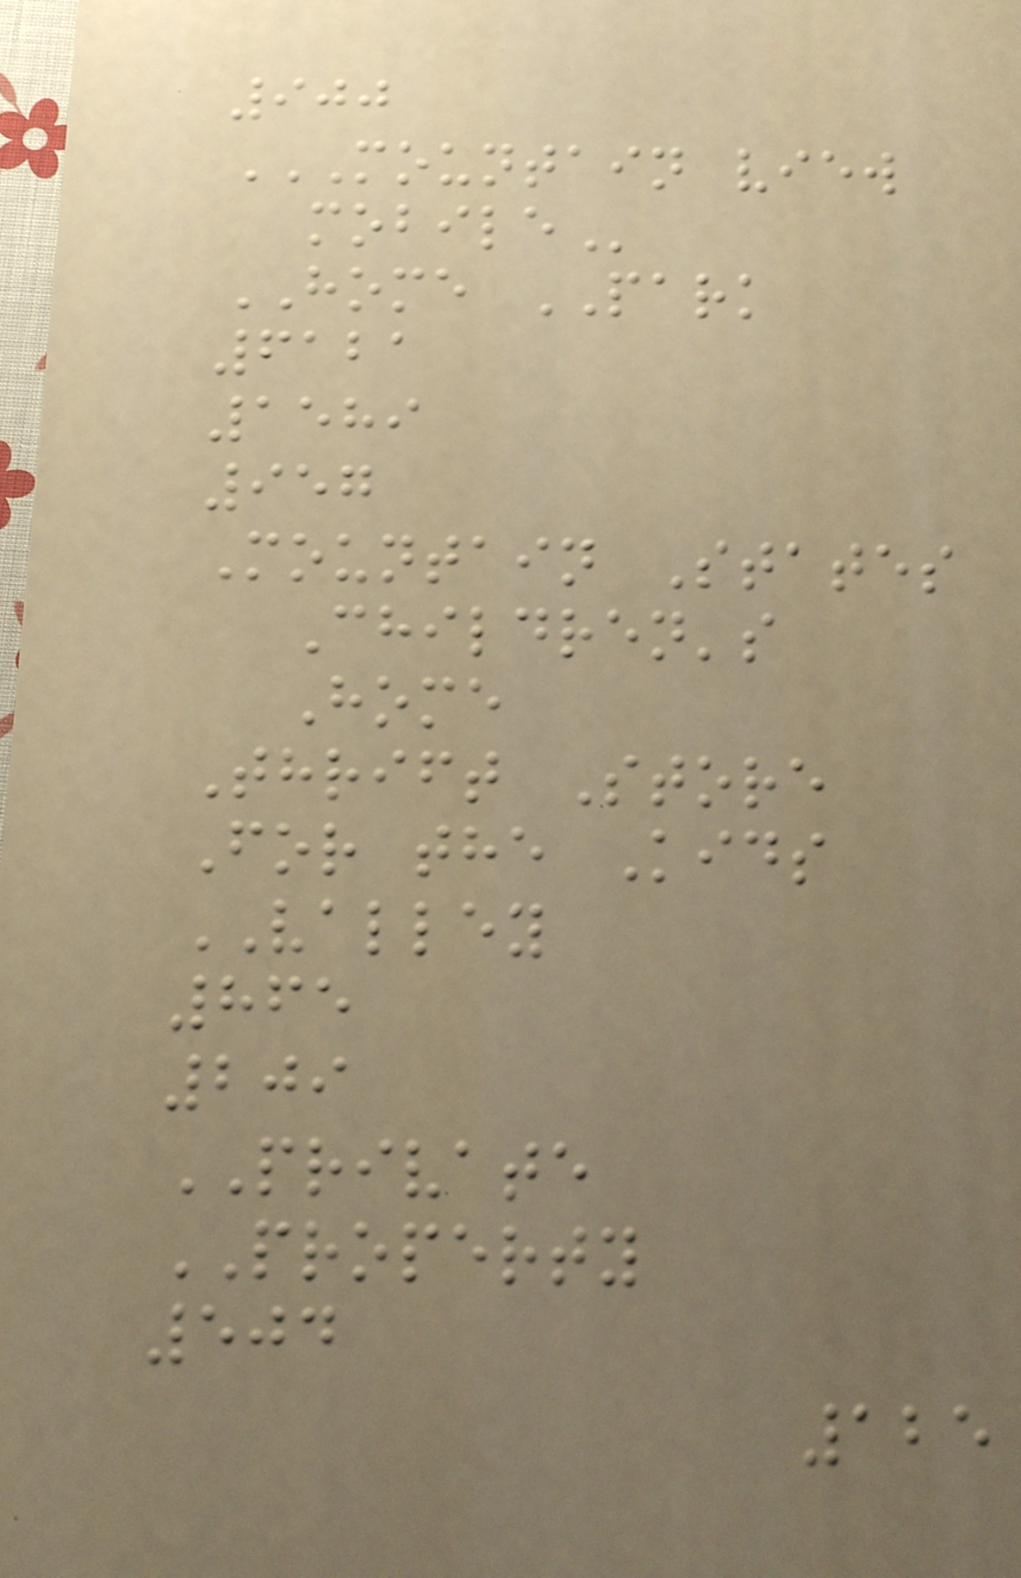900
MOUNTAIN VIEW
MOBILE
HOME PARK
6121
1589
957
Mountain States
Children's
Home
Thrift Store
For the Kids
VALLEY
865
209
PRIVATE
PROPERTY
504
125
